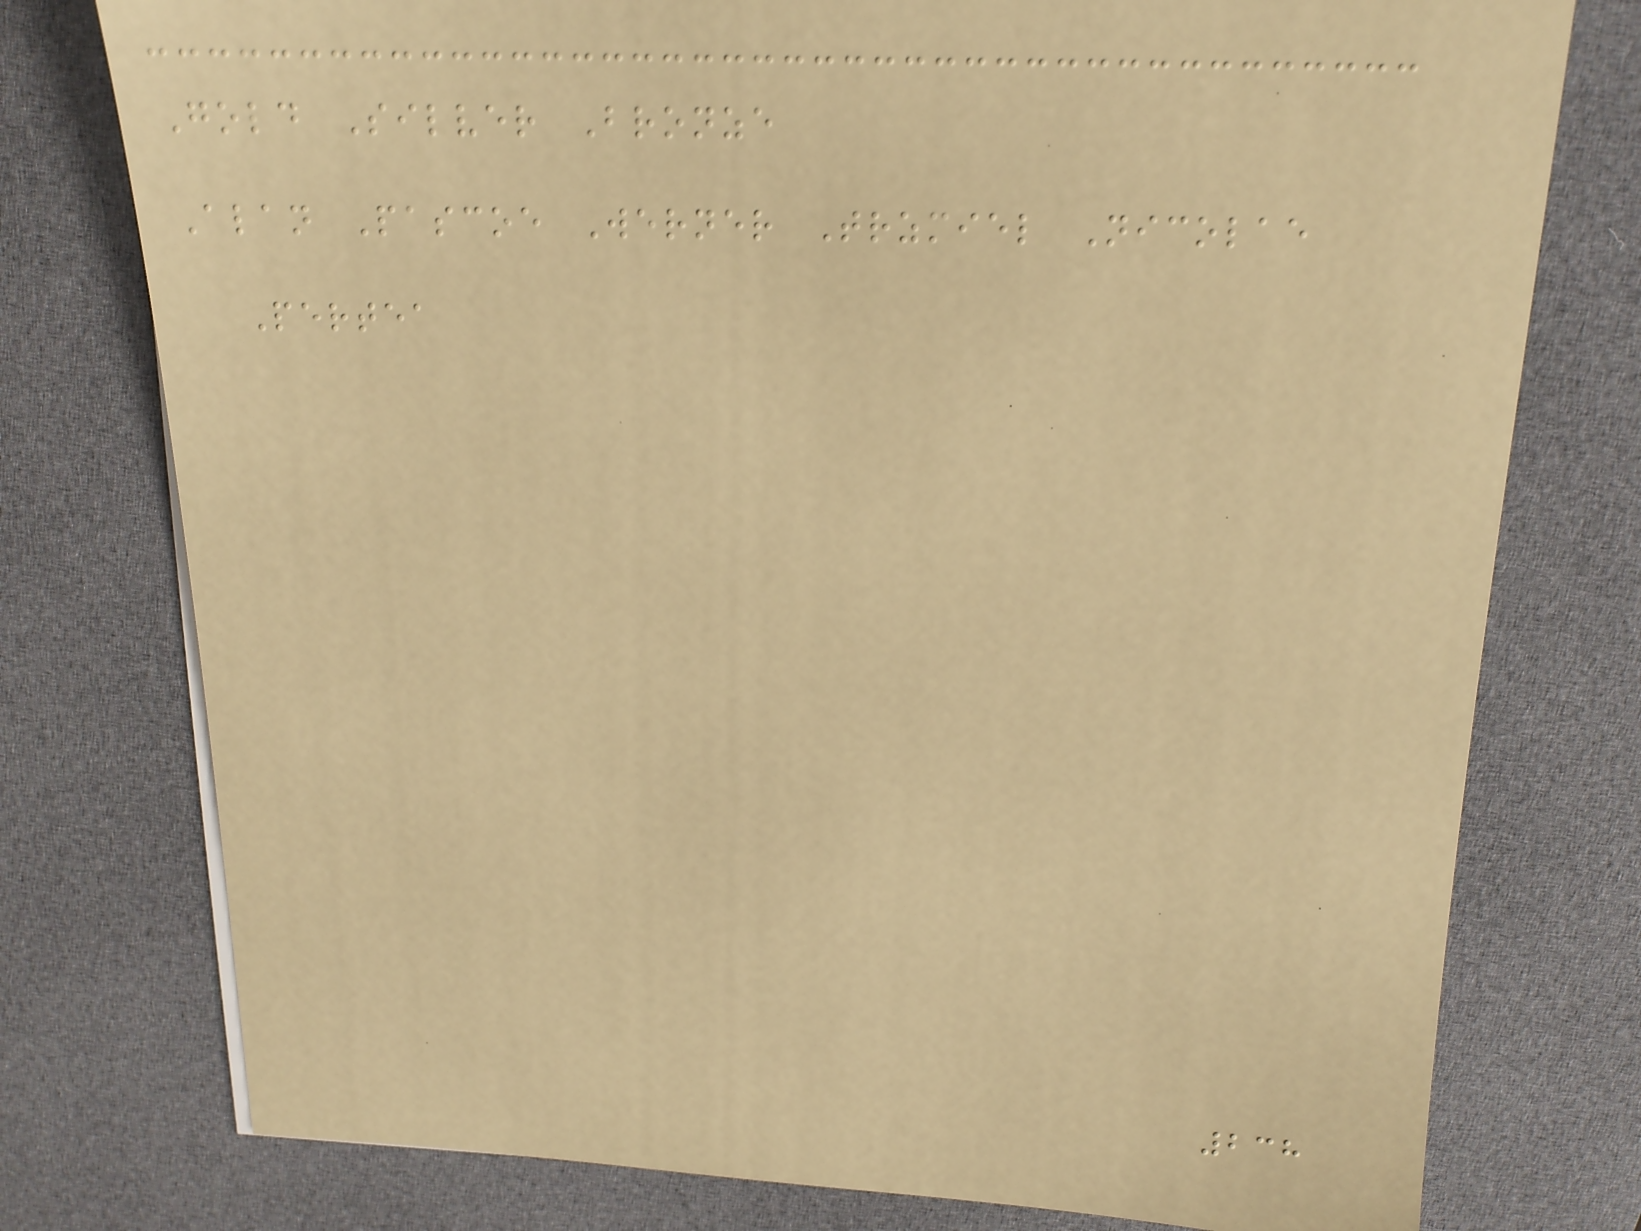Gold Silver Bronze
Alan Pascoe Werner Trzmiel Nicolae
Pertea
238
